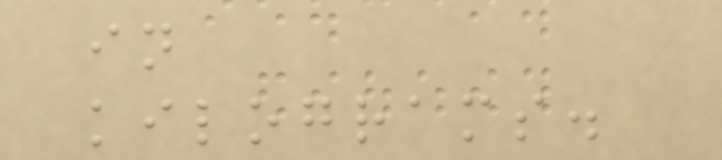in
kilograms.
